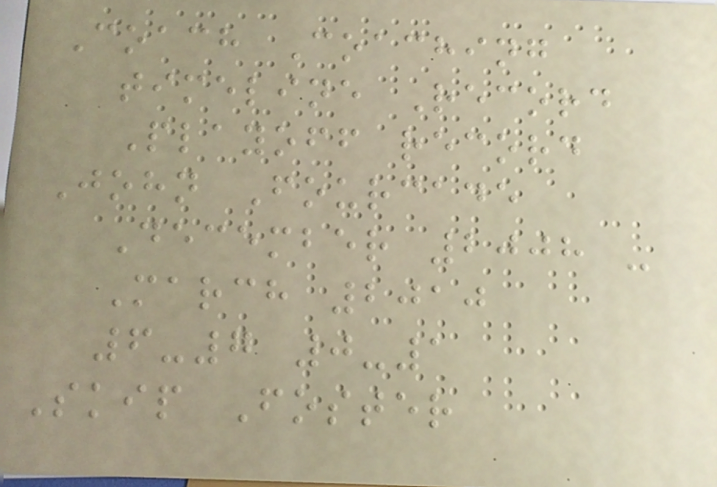Coach Coaching
timeline Record
Playoff record
John Fourcade
December 2008 -
March 2010
6-7 0-1
Skip Foster
